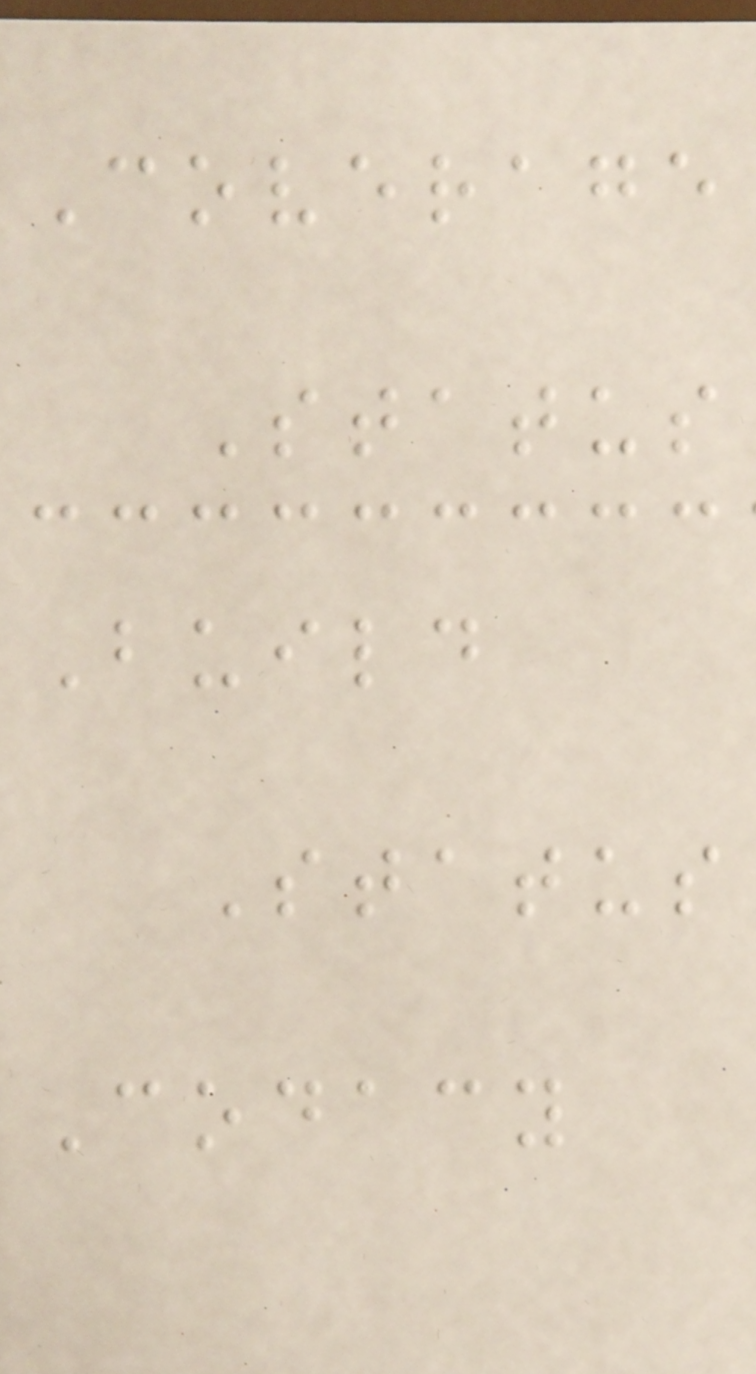Coverage
Status
Build
Status
Codacy
